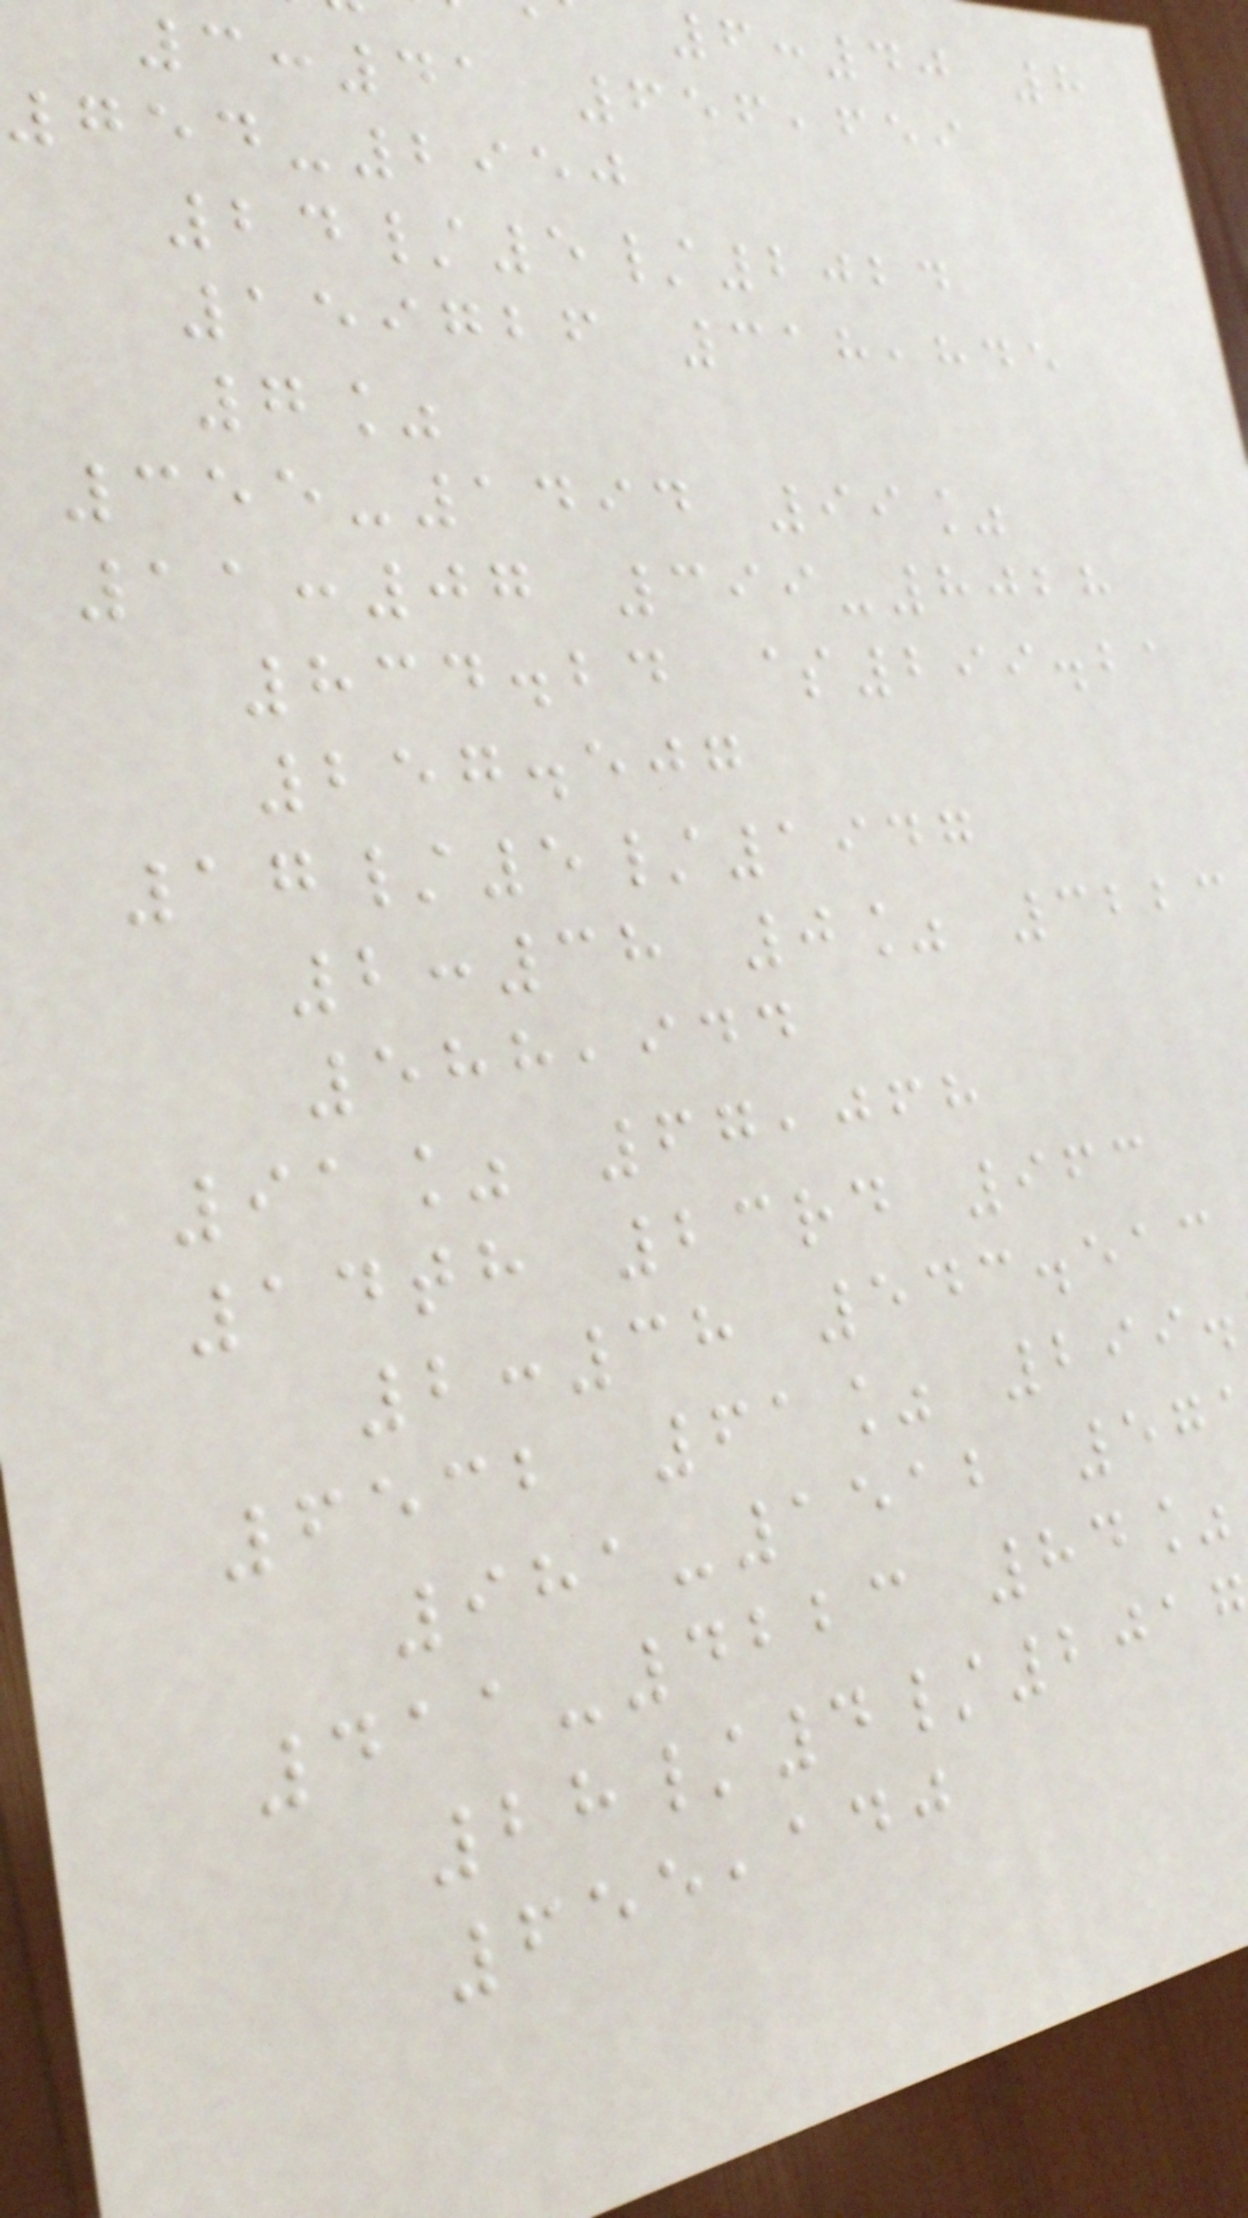6:40 8
3:41 656,659
754-2950
24/5/2024
159726 318,845
7%
355-1494 99%
11:07 399-8028
834.24 $299.21
257.507
17/5/1947
2:38 0% 3223
588,944
91% 67,068
14th 23rd 963
2:38 543.513
6532 61% 299.
981-1512 57
411-4223 84%
28/4/201
655,140
